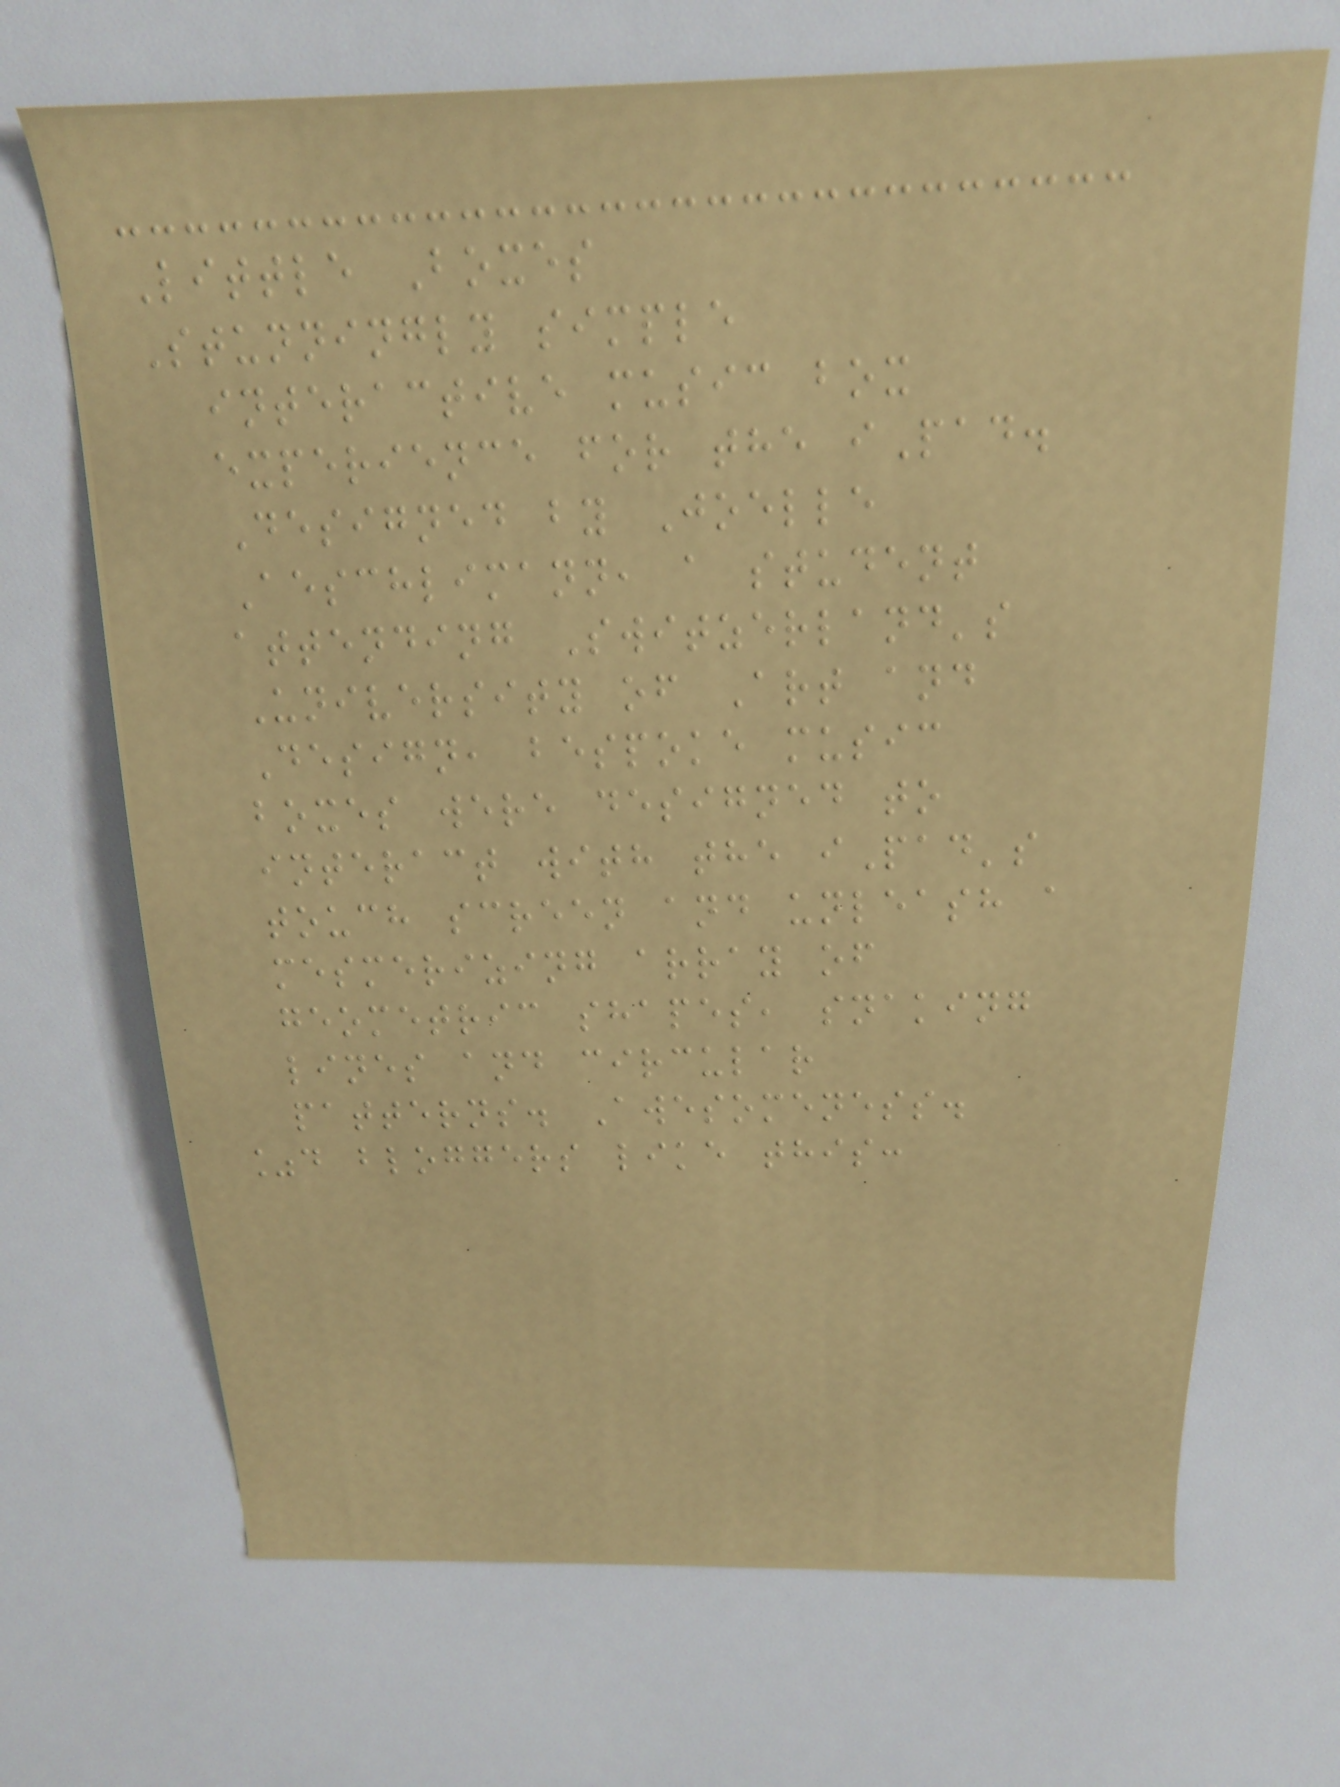Little Boxes
Stunningly simple
interactive music box
experience for the iPad.
Designed by Joelle
Aeschlimann, a student
attending Switzerland's
University of Art and
Design, bespoke music
boxes were designed to
interact with the iPad's
touch screen and unleash a
mesmerizing array of
geometric shapes, snaking
lines and circular
patterns. Awesomeness.
%d bloggers like this:
